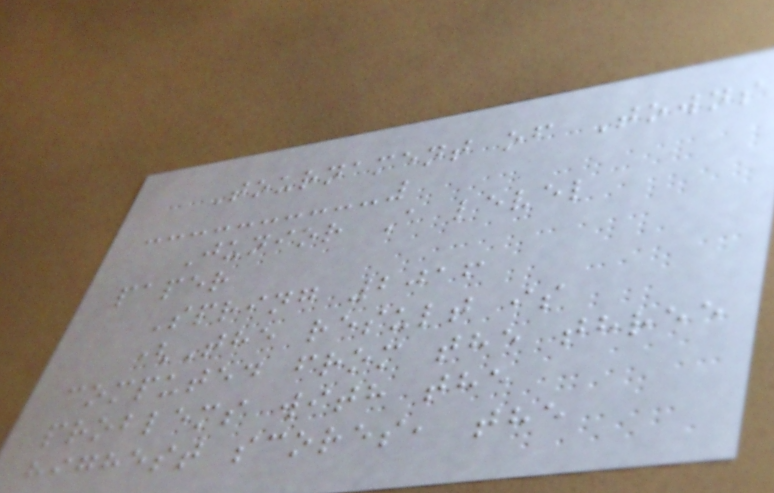Tournament of Towns
Junior A level
paper
Spring 2016
(The result is
computed from the three
problems with the
highest scores, the
